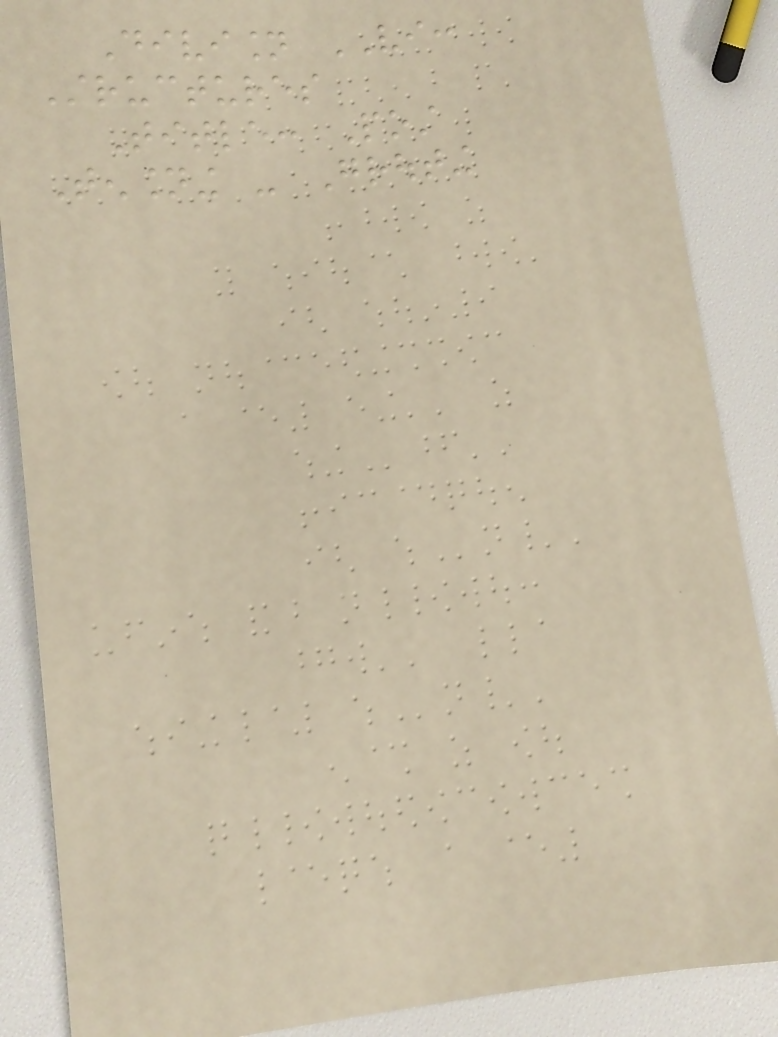Division VI:
Structures
Title: Post
Tensioning - Grouting
